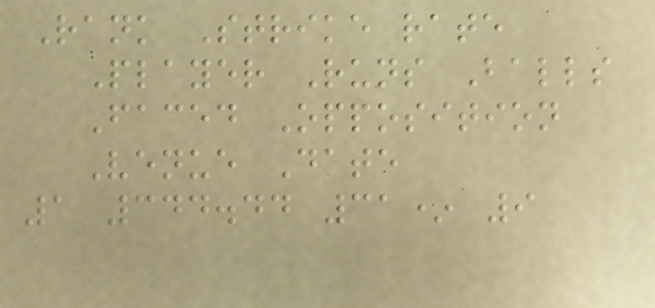Rank Strike rate
Player Runs Balls
Faced Opposition
Venue Date
1 344.44 31* 9
